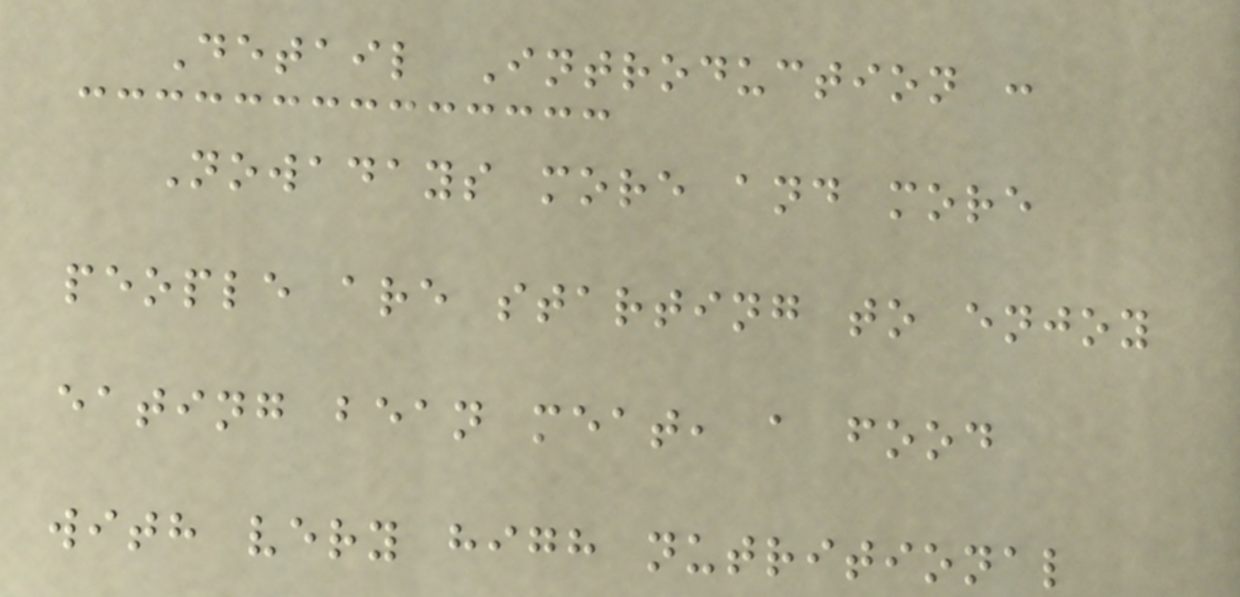Detail Introduction :
Nowadays more and more
people are starting to enjoy
eating bean meat, a food
with very high nutritional
